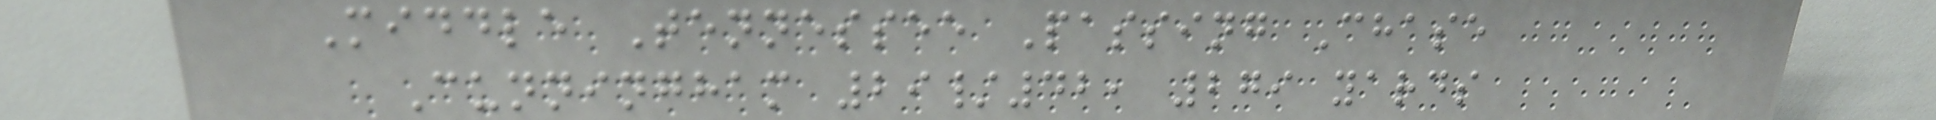Middle Tennessee Passing Chase
Cunningham 29/42, 279 yards
